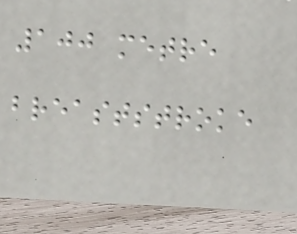100 metre
breaststroke
